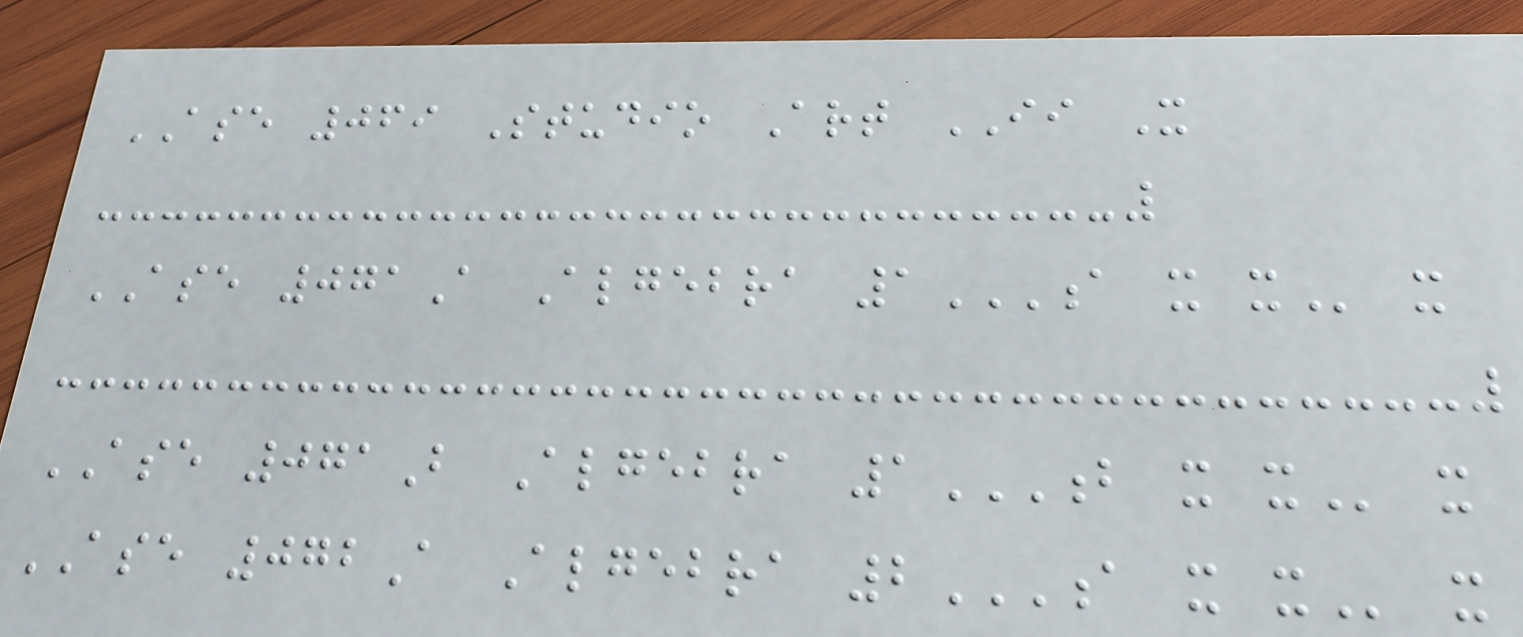ASE 069 Studio Art II X
ASE 071A Algebra 1A X X x
ASE 071B Algebra 1B X X x
ASE 072A Algebra 2A X X x
